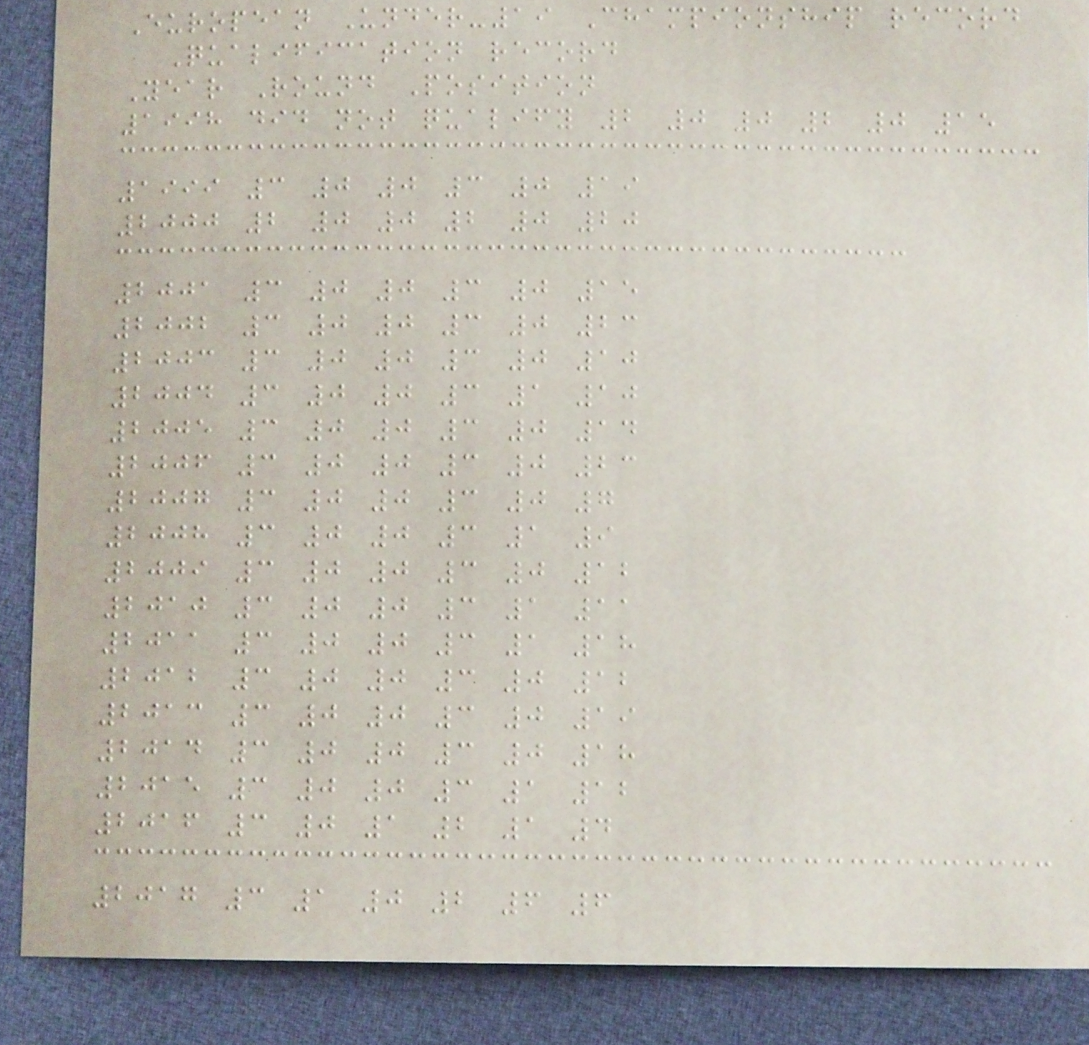European Under-19 Championship record
Qualification record
Year Round Position
1998 did not qualify 2 0 0 2 0 15
1999 3 0 0 3 0 19
2000 2 0 0 2 0 20
2001 3 0 0 3 0 15
2002 3 0 0 3 0 23
2003 3 0 0 3 0 10
2004 3 0 0 3 1 10
2005 3 0 0 3 0 14
2006 3 0 0 3 0 23
2007 3 0 0 3 0 7
2008 3 0 0 3 1 9
2009 3 0 0 3 0 12
2010 3 0 0 3 1 11
2011 3 0 0 3 1 18
2012 3 0 0 3 0 12
2013 3 0 0 3 0 19
2014 3 0 0 3 0 18
2015 3 0 0 3 1 12
2016 3 0 1 2 1 4
2017 3 1 0 2 6 6
